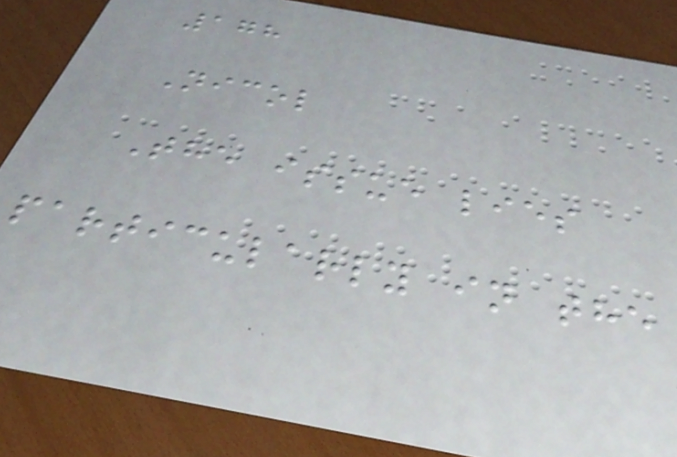178
Nicol
The issue lies
particularly in the
